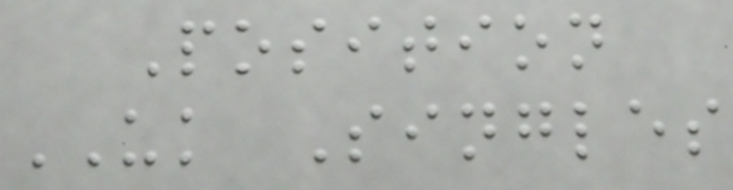Position
UK Singles
